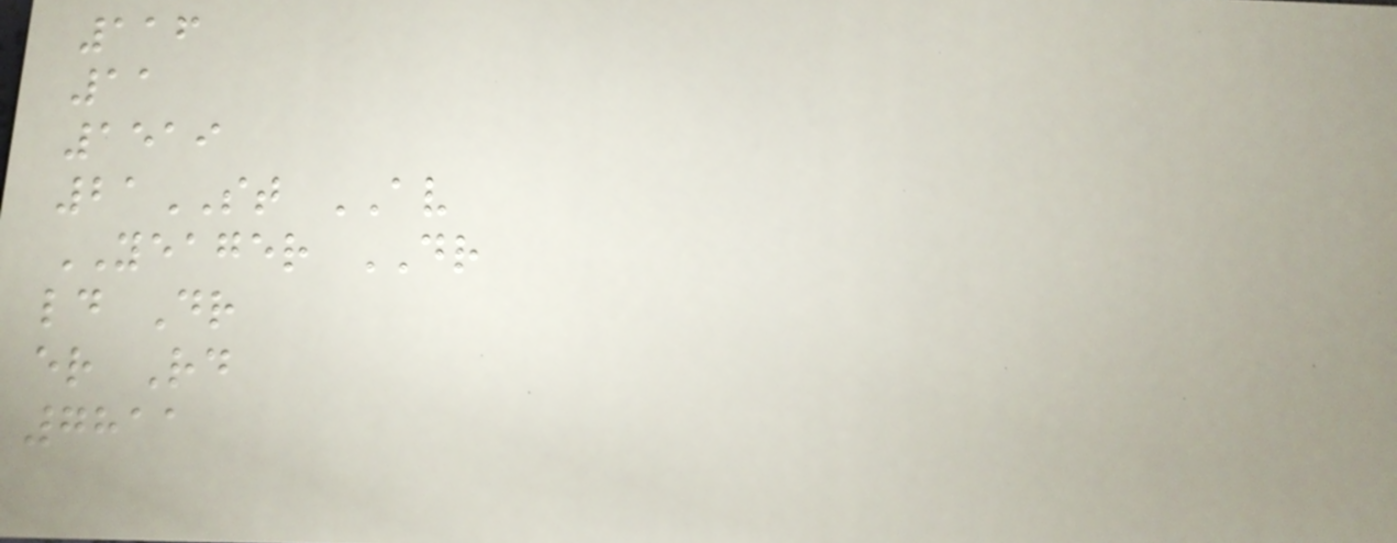116
11
1519
21ST AV
YEAGER DR
ld Dr
er Rd
7811
